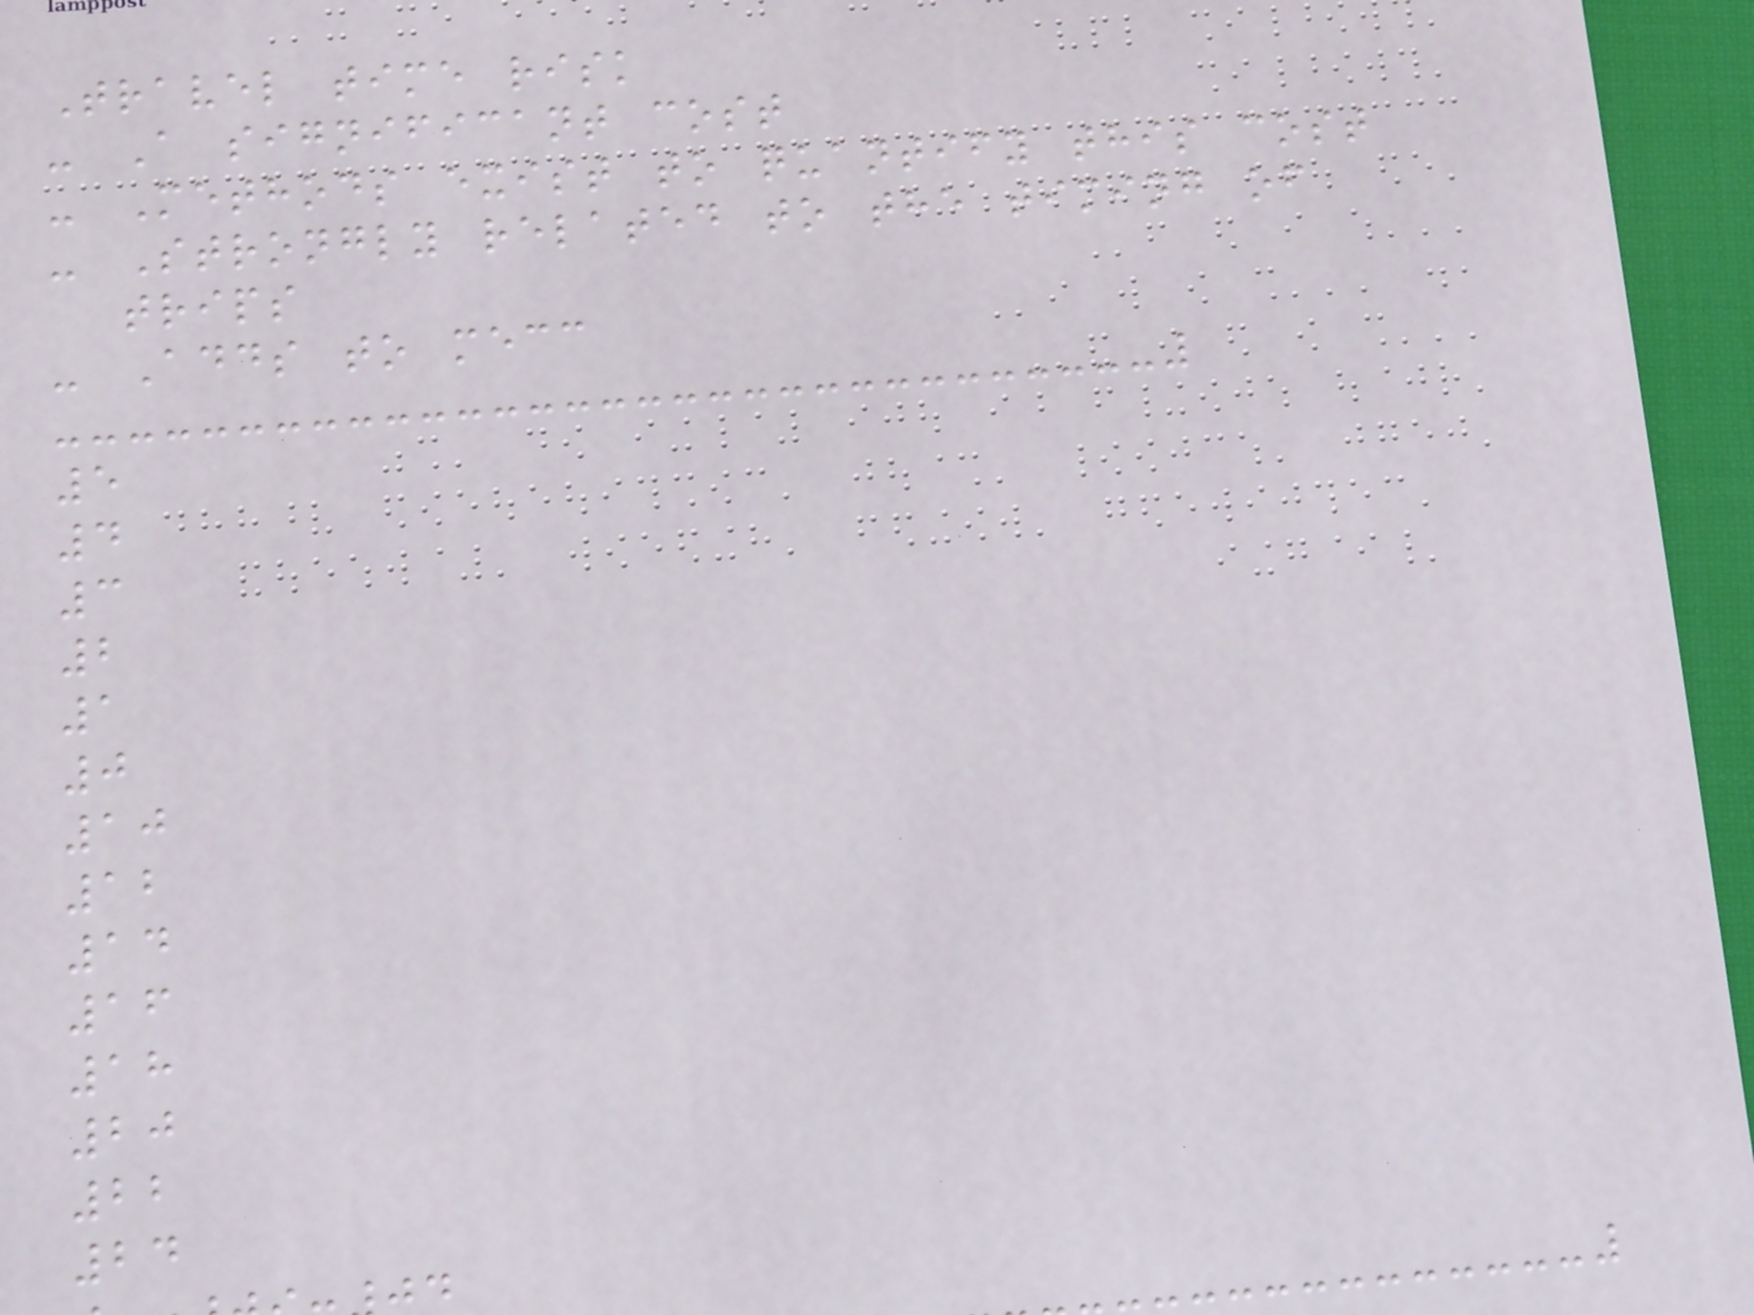Travel time risk
- A significant cost
- Methods exist to quantify this cost
- Strongly related to the timing of
trips
- Adds to mecc
5
4
3
2
1
0
10
12
14
16
18
20
22
24
